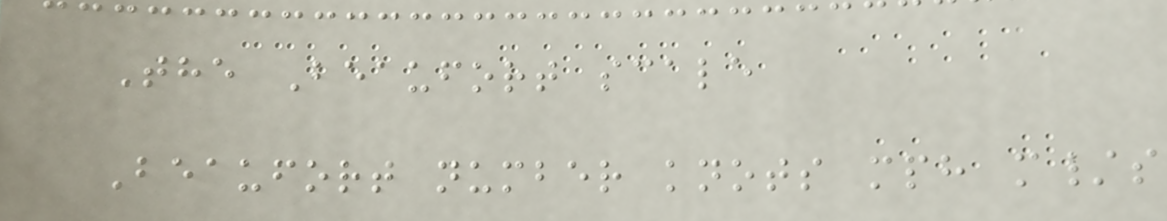The Beaufort scale
Beaufort number knots mph m/s
